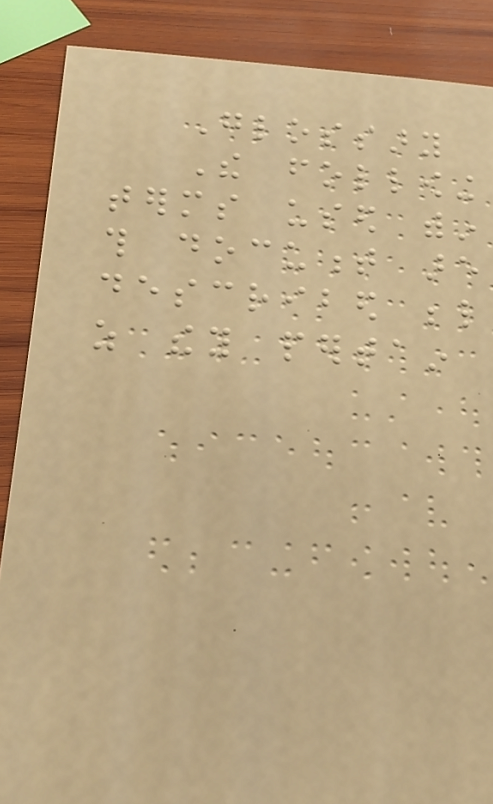Glossary
The following
terms used within
this document are
described below
as they pertain
